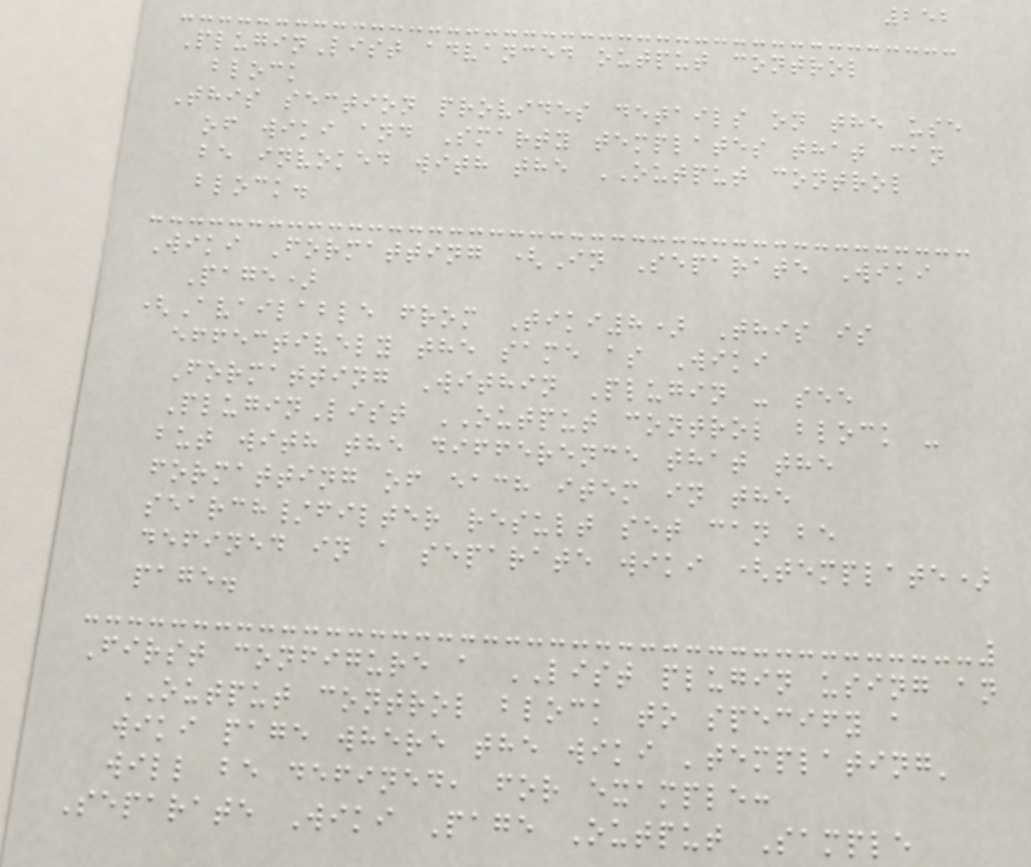252
PluginList advanced output control
block
This section provides details on the use
of wiki and Smarty templates that can
be invoked with the OUTPUT control
block.
Wiki Formatting (In Separate Wiki
Page)
(Available from Tiki8) This is
effectively the same as Wiki
Formatting Within Plugin - see
PluginList OUTPUT control block -
but with the difference that the
formatting of each item in the
search/filter result set can be
defined in a separate wiki (template)
page.
First configure a LIST plugin using an
OUTPUT control block to specify a
wiki page where the wiki 'templating'
will be defined, for example:
Separate Wiki Page Output Sample
